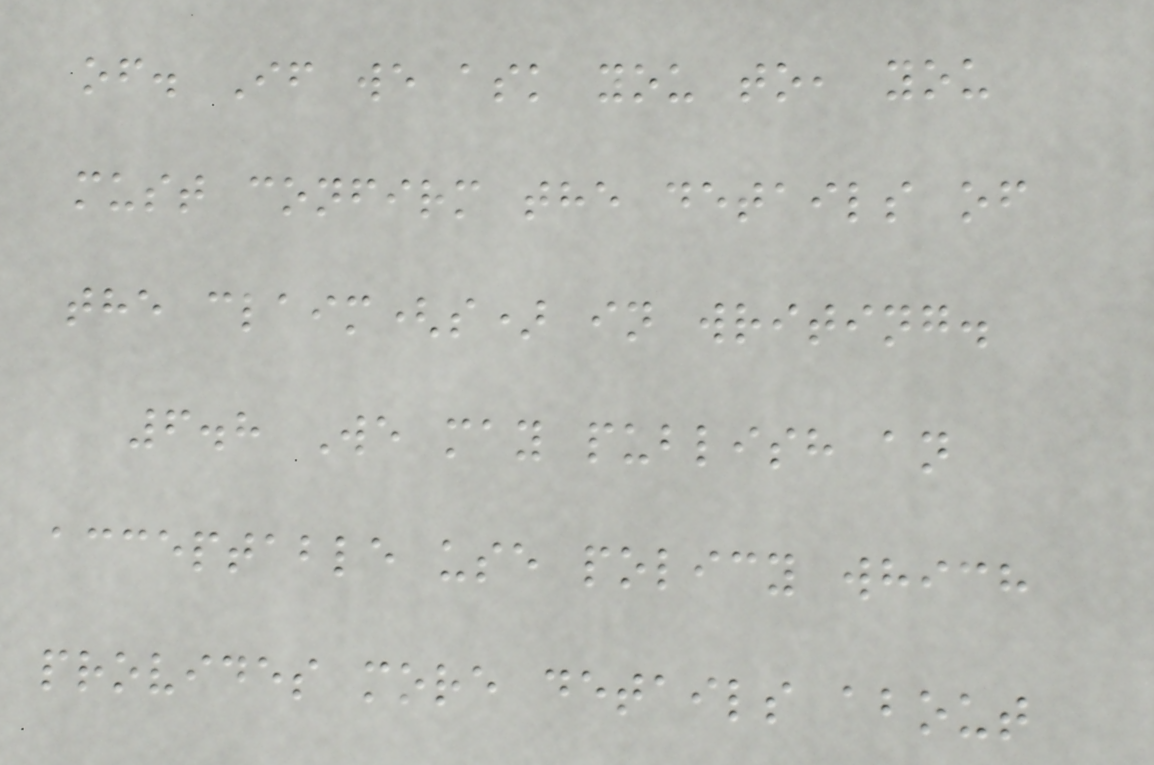of. If we ask you to, you
must confirm the details of
the claim(s) in writing.
6.8 We may publish an
acceptable use policy which
provides more details about
